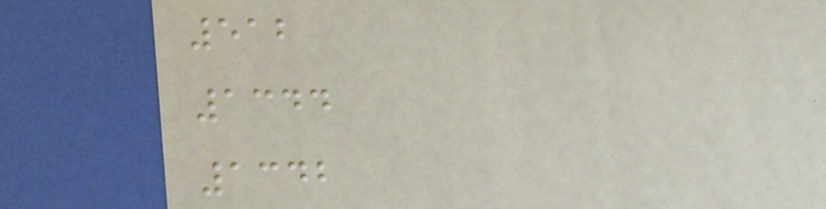512
1344
1342
